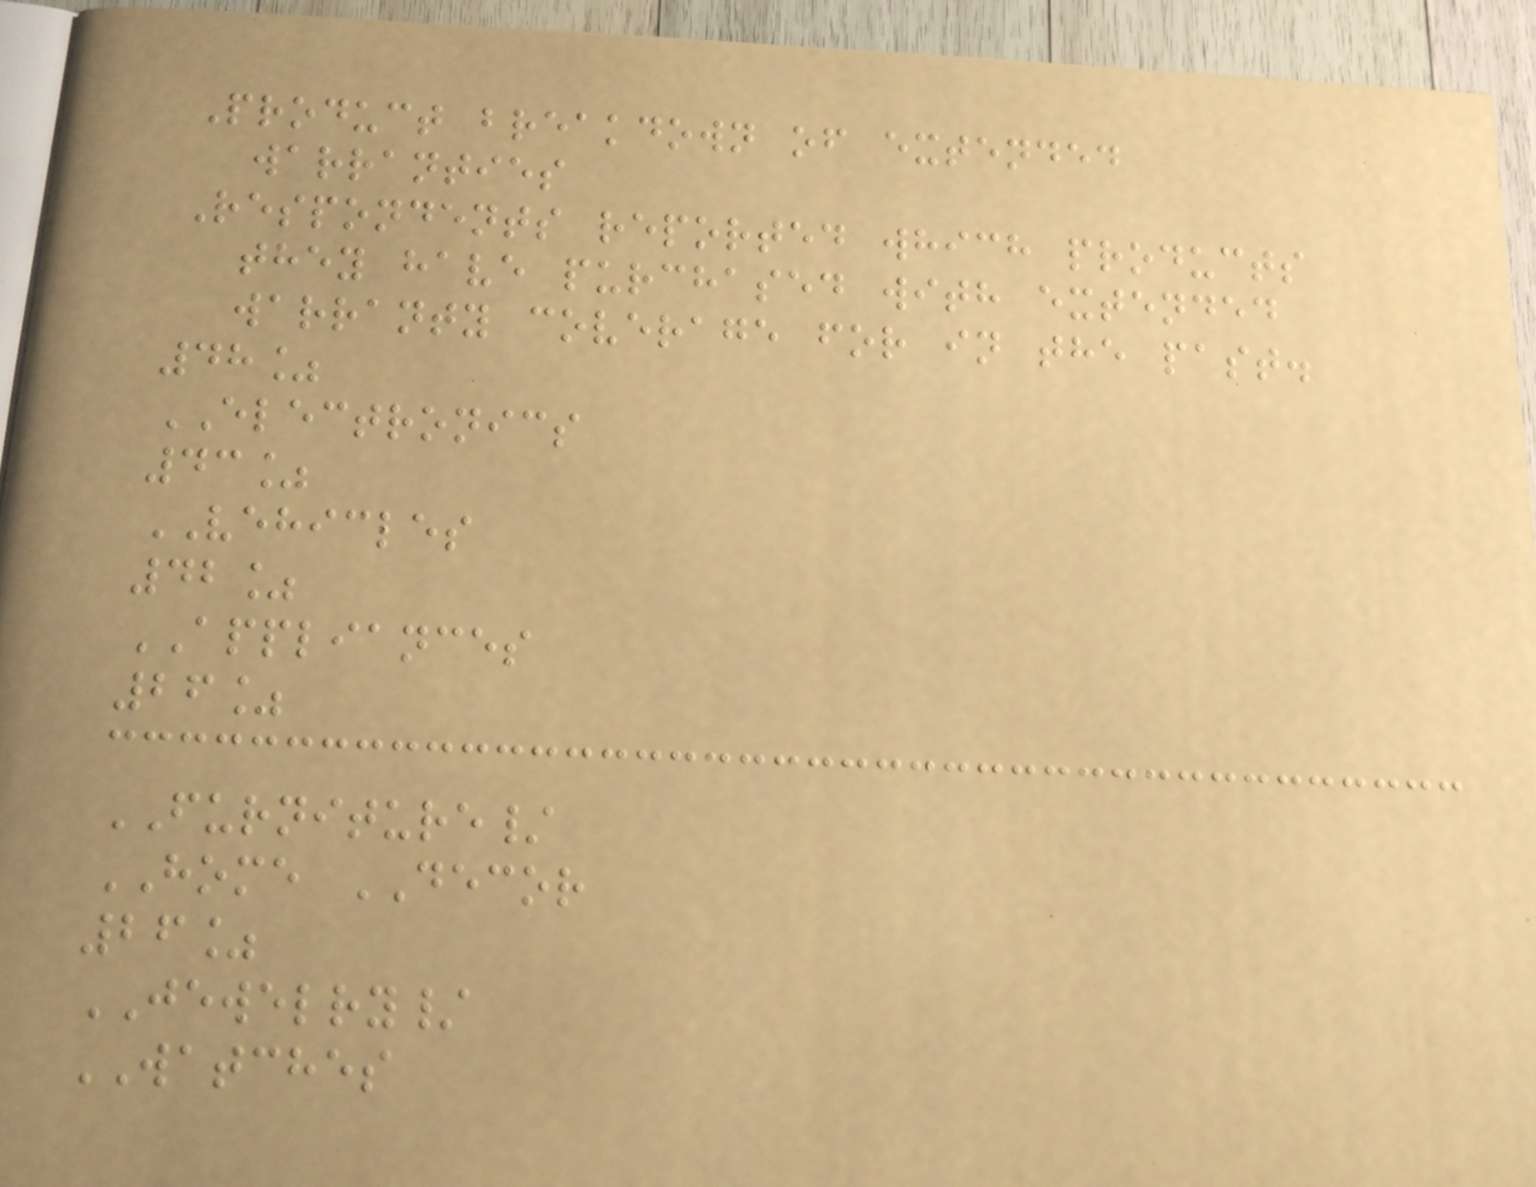Product breakdown of extended
warranties
Respondents reported which products
they have purchased with extended
warranty coverage for in the past.
48%
ELECTRONICS
43%
VEHICLES
42%
APPLIANCES
26%
FURNITURE/
HOME DECOR
26%
JEWELRY/
WATCHES
